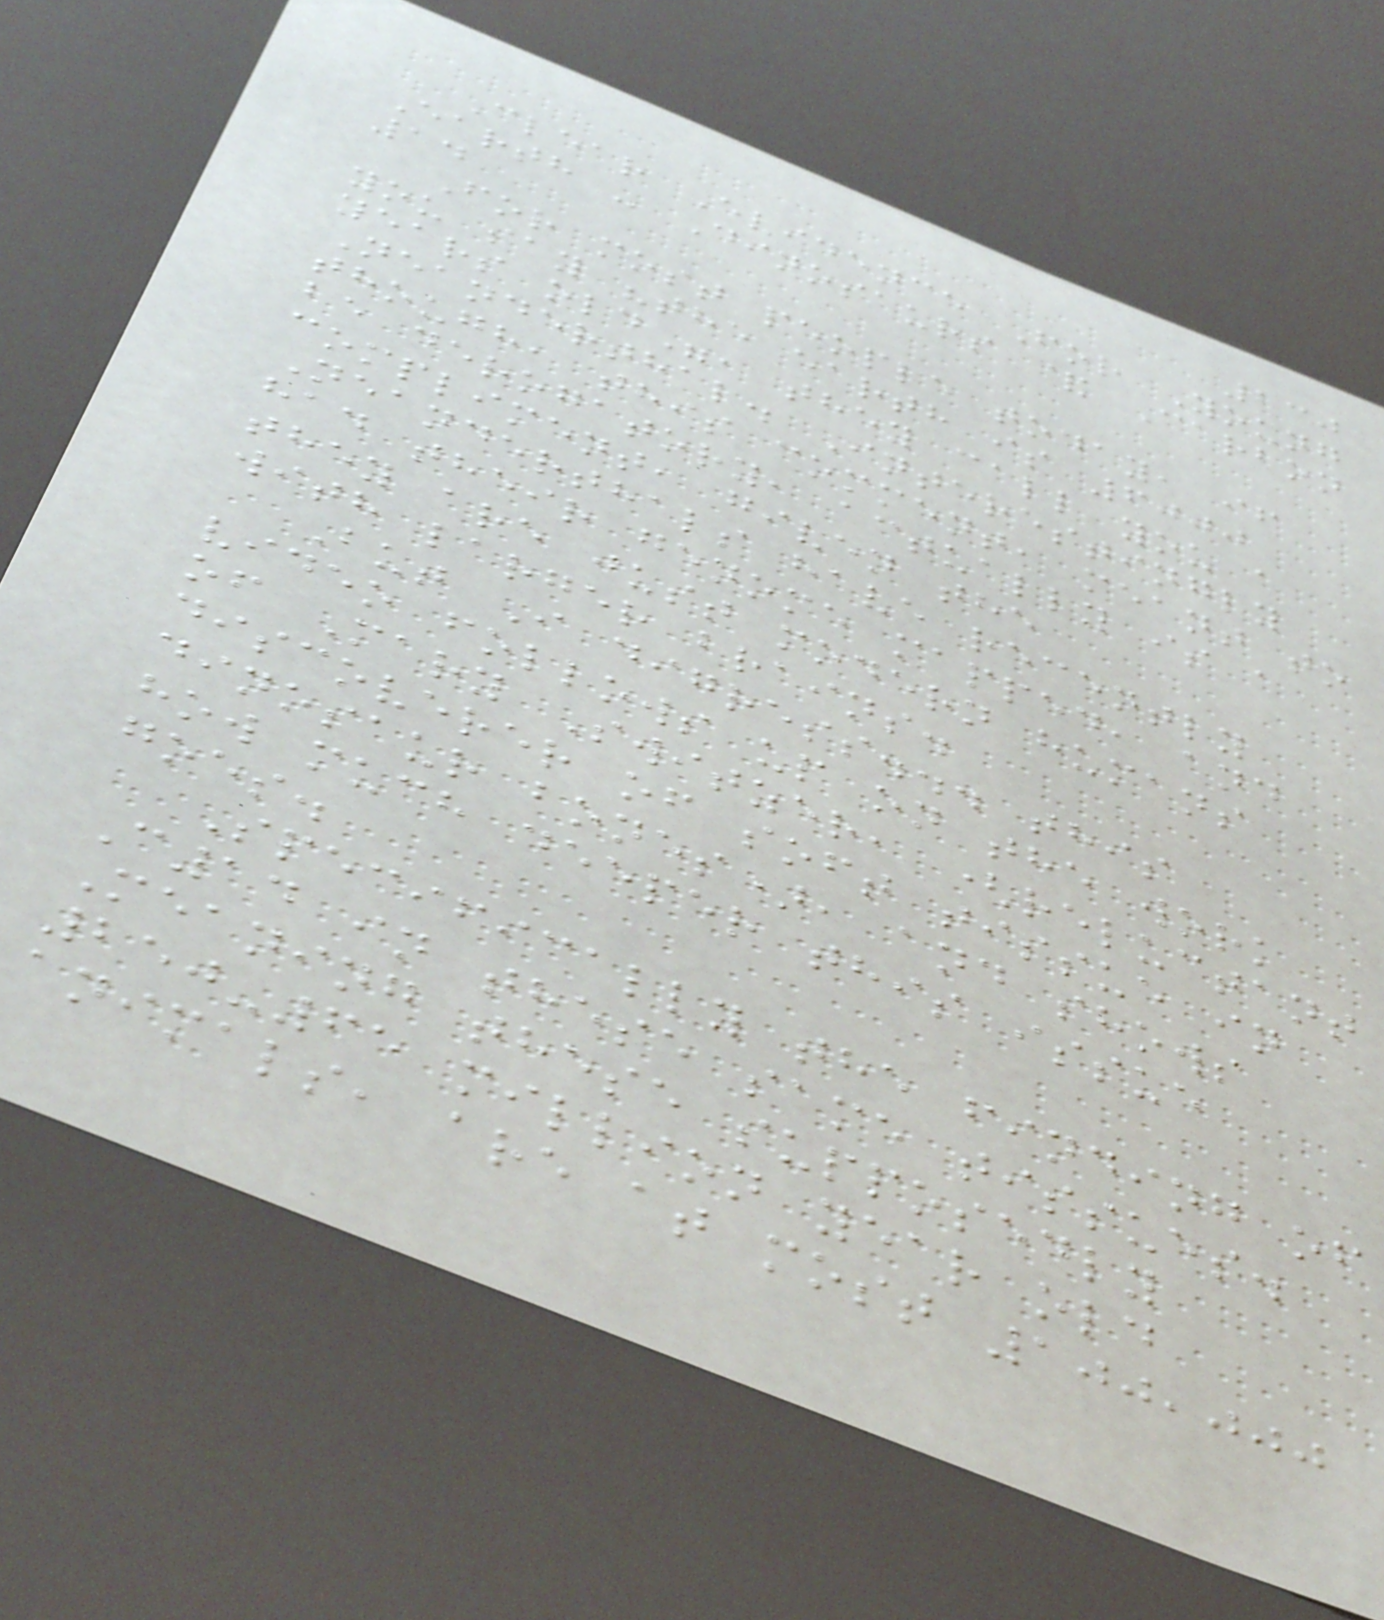230
Clear Evidence For Young
Earth - Dinosaurs & Carbon
14
For most people today, if
you say "the earth is 6000
years old", they call you a
Neanderthal. Interestingly
though, this comment, meant to
be derogatory, actually is a
compliment, given the
Neanderthals have recently
had their genome mapped, and
they are just modern humans
with larger brains.
But I digress... this
video follows up on the work
of Mary Switzer, (reluctant
discoverer of soft tissue in
dinosaur bones), and shows
how much deeper this issue
goes.
Specifically the finding of
C14 in these same tissues.
Meaning these supposedly
250-65 million year old
animals, are at most 100,000
